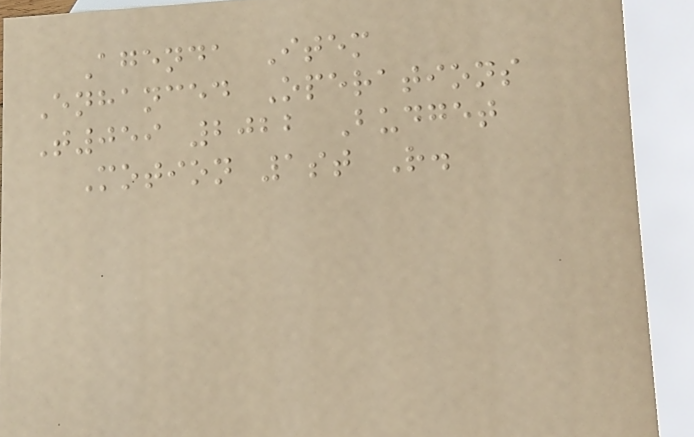Agenda Item
Enhanced Operations
T059 2022 Budget
Motion 1st R.
